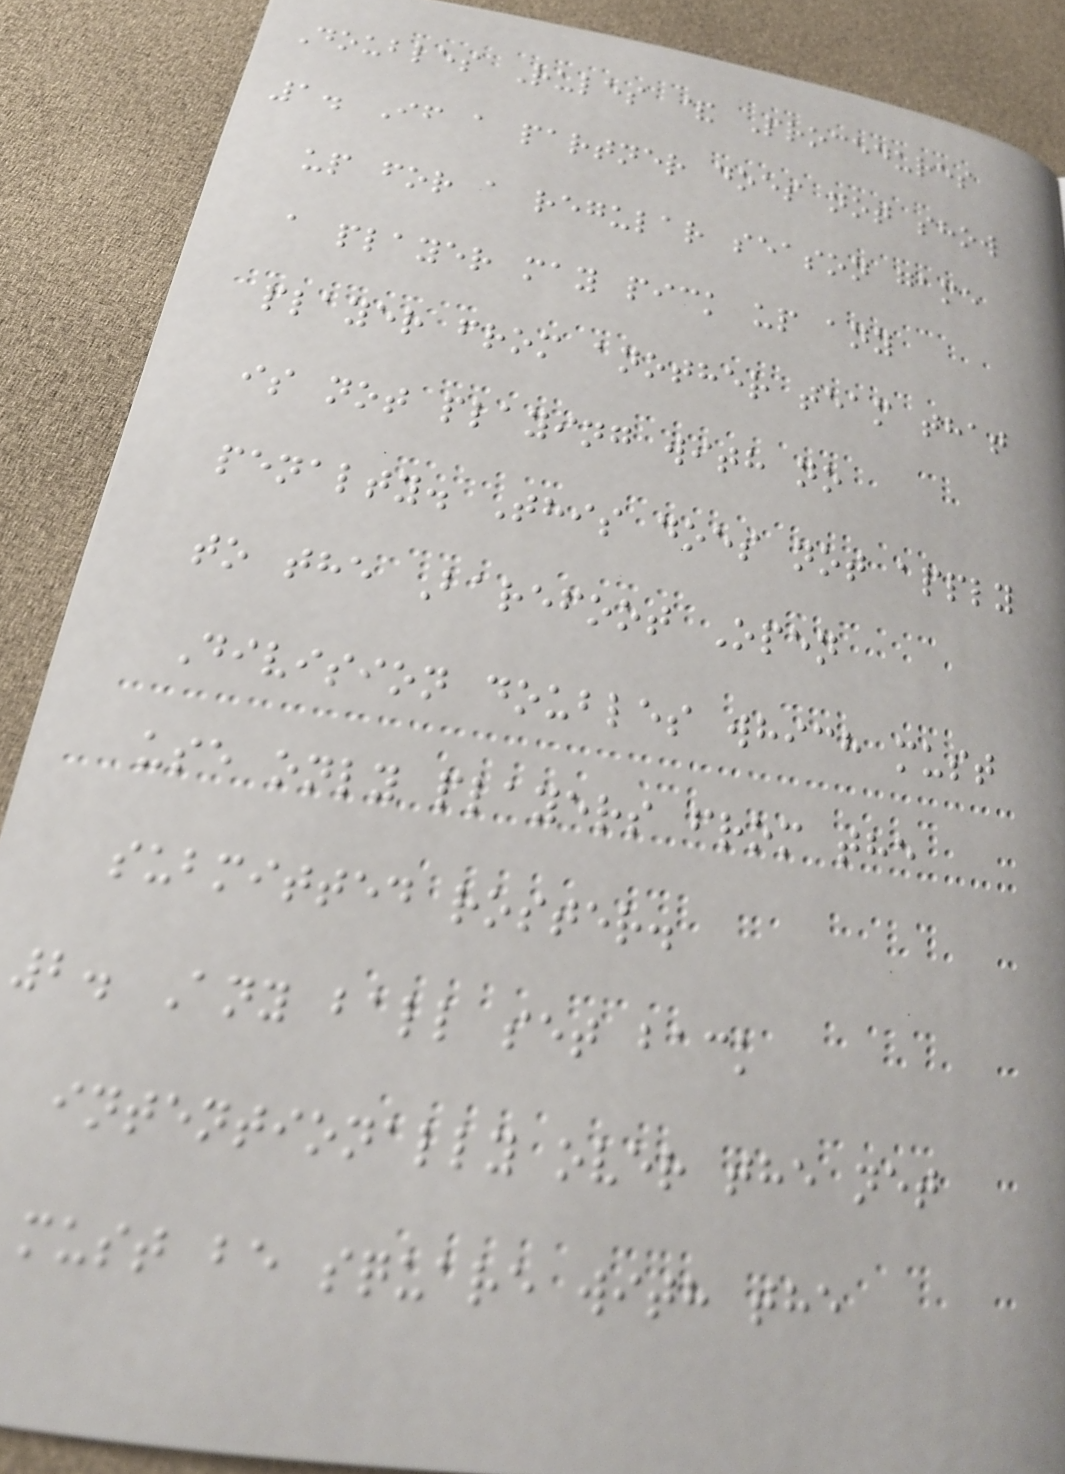Doubles Rules & Procedures
1. If a partner does not show
up for a regular season game
a player may pick up any
player from another team that
is not playing with no
penalty. This does not apply
to the Barefoot Open
Division doubles which must
use only players from the
submitted roster.
2. Any ball set back
intentionally over the net
must be square with the
